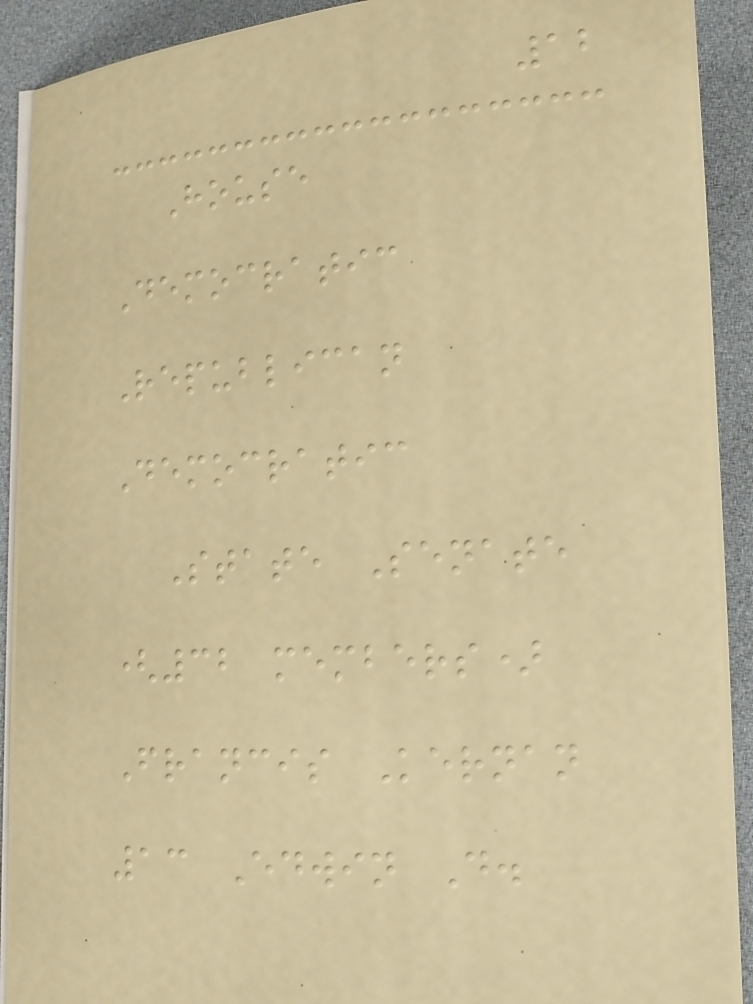12
House
Democratic
Republican
Democratic
State Senate
(32 members)
Francis Kernan
13 Edwin D.
